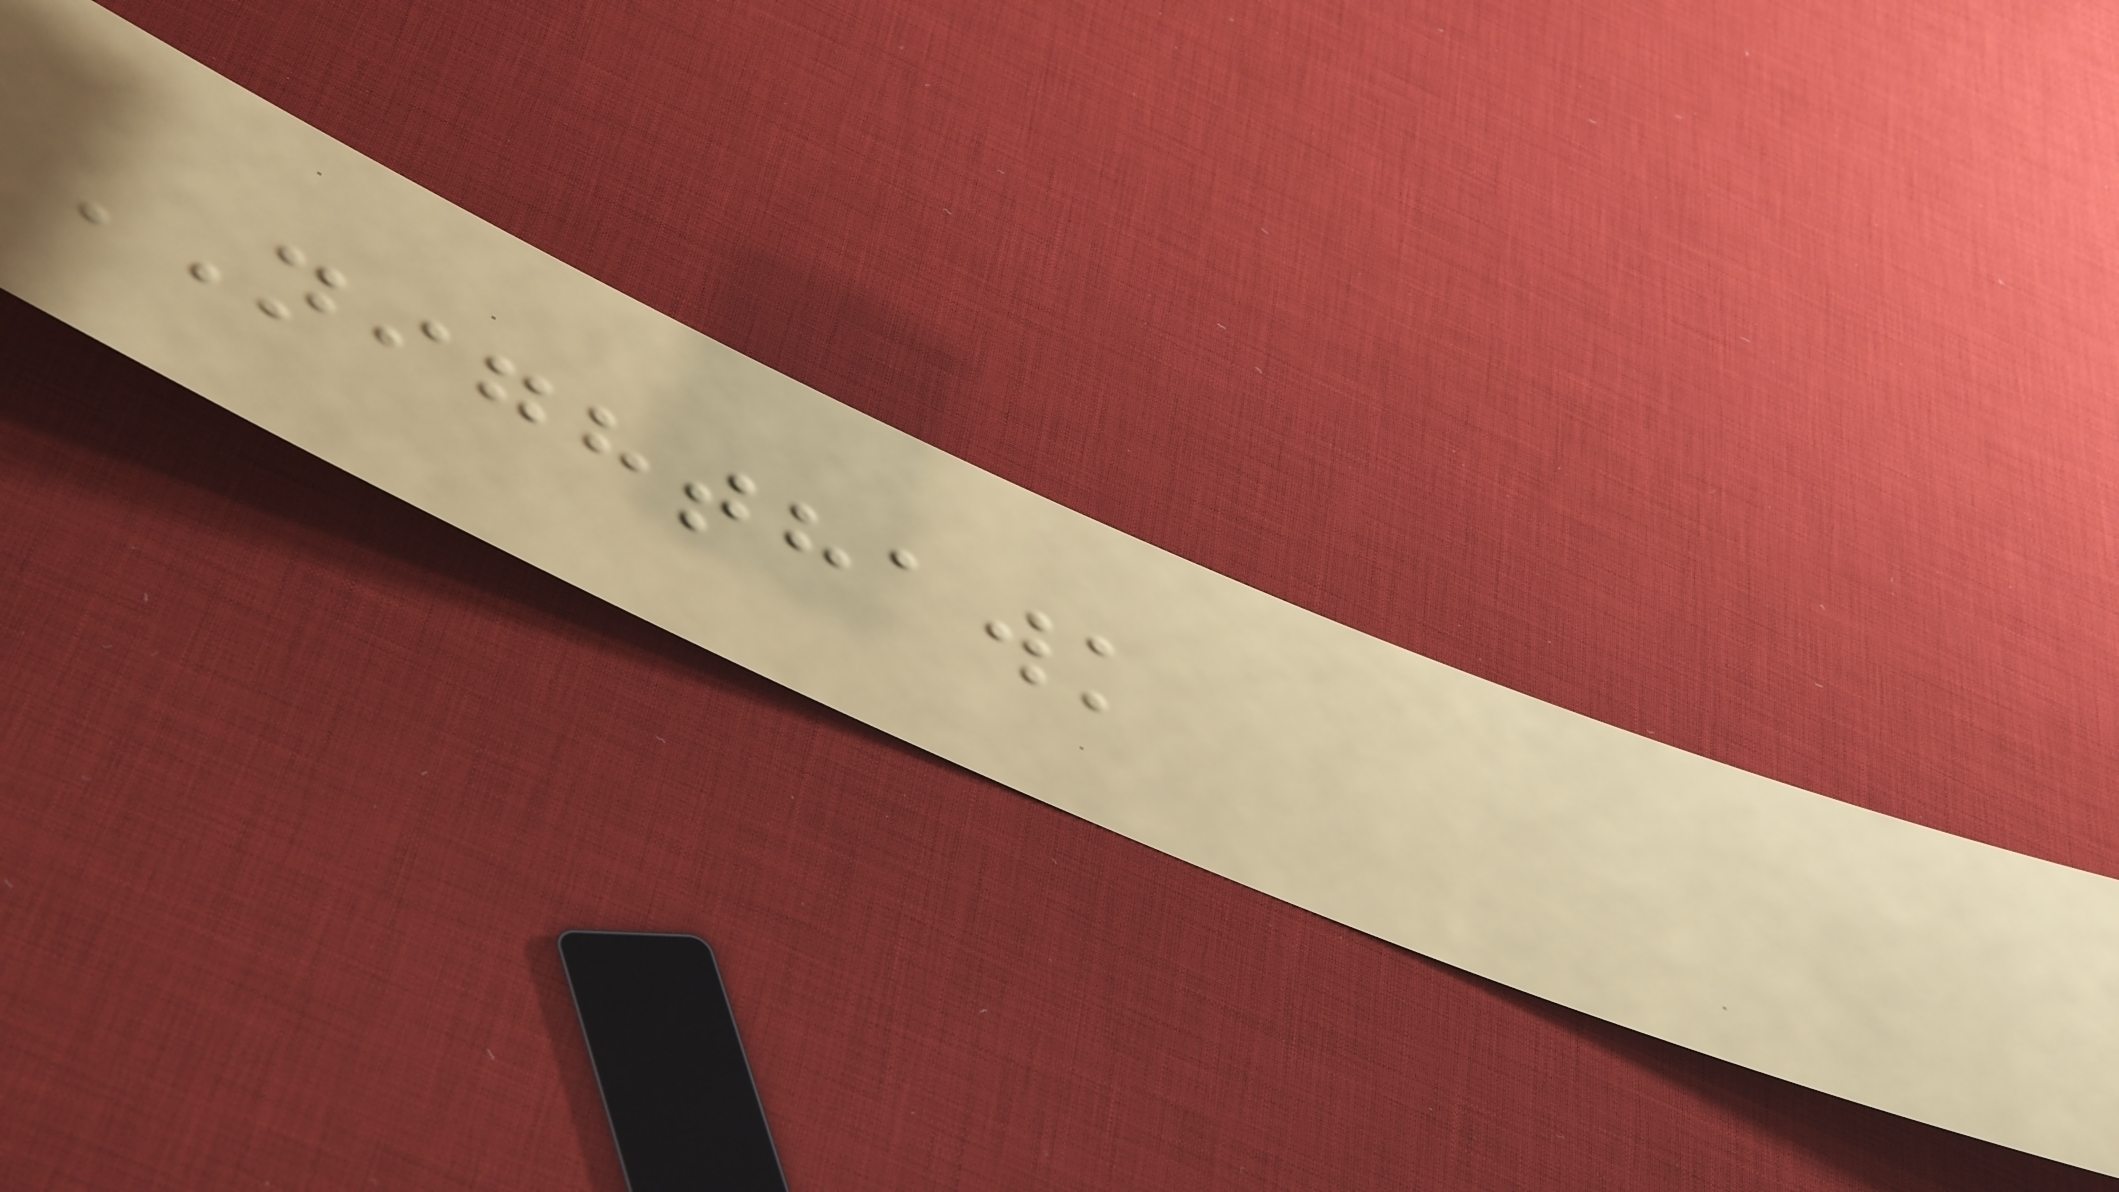NIGHTHAWK
